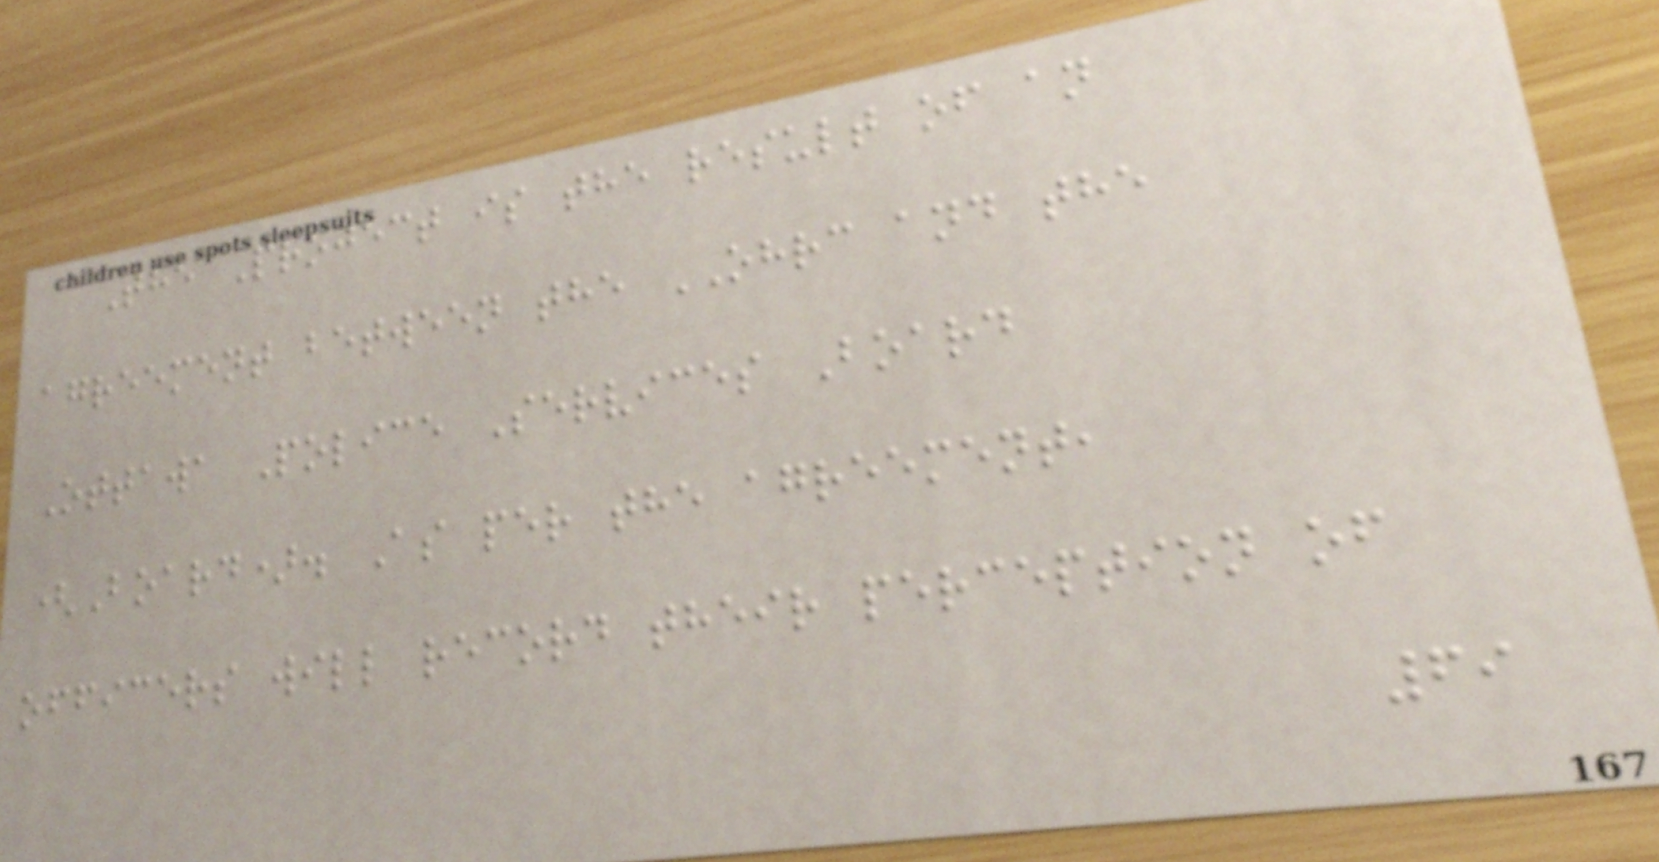The Project is the result of an
agreement between the OHRC and the
Ottawa Police Services Board
(Board). As per the agreement,
officers will record their perception of
69
